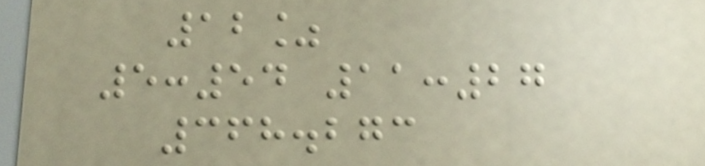12%
5:54 11:27
368.273
